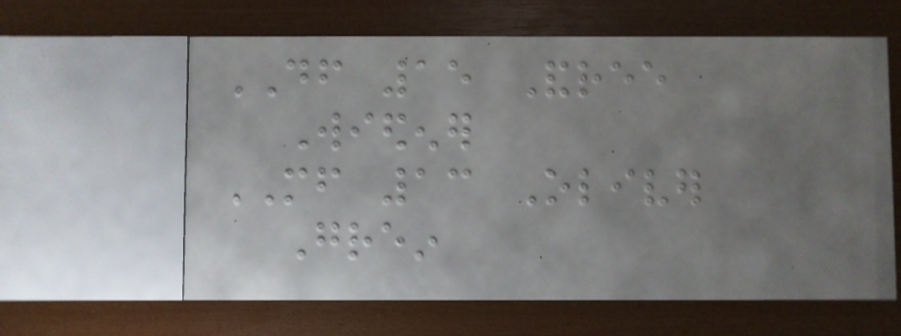DF 15 Andree
Wiedener
MF 13 Oliver
Grein
